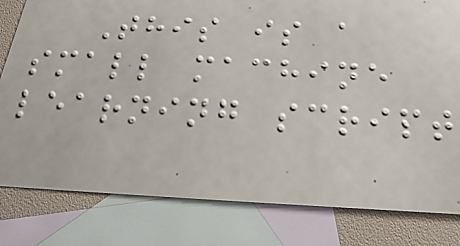This is a
small machine
learning script
